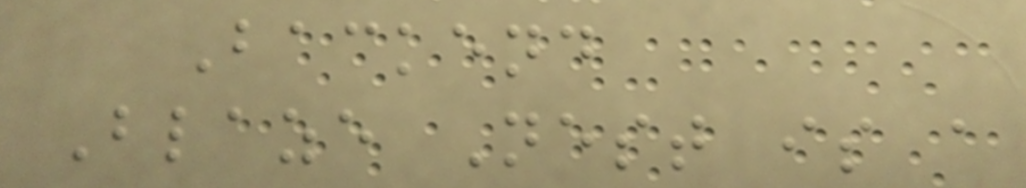Backend
Blaze Nest is a
